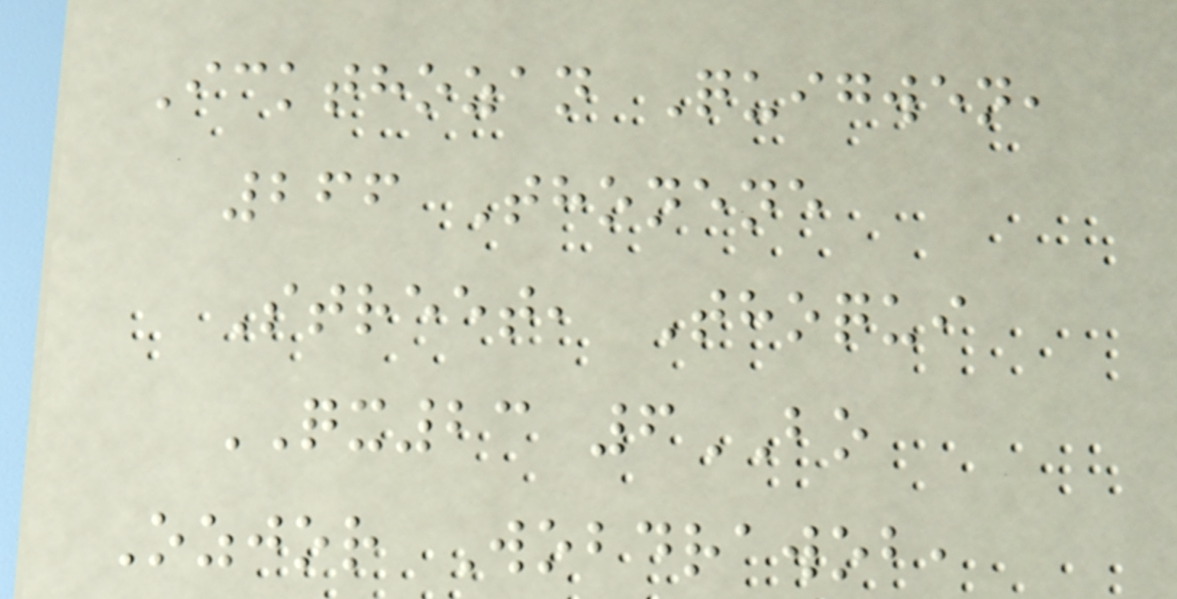Ickthozan Quigwen,
266 Thonene
Street, Thoqui
QX23 6BO
Ozjor Wobdrawob,
